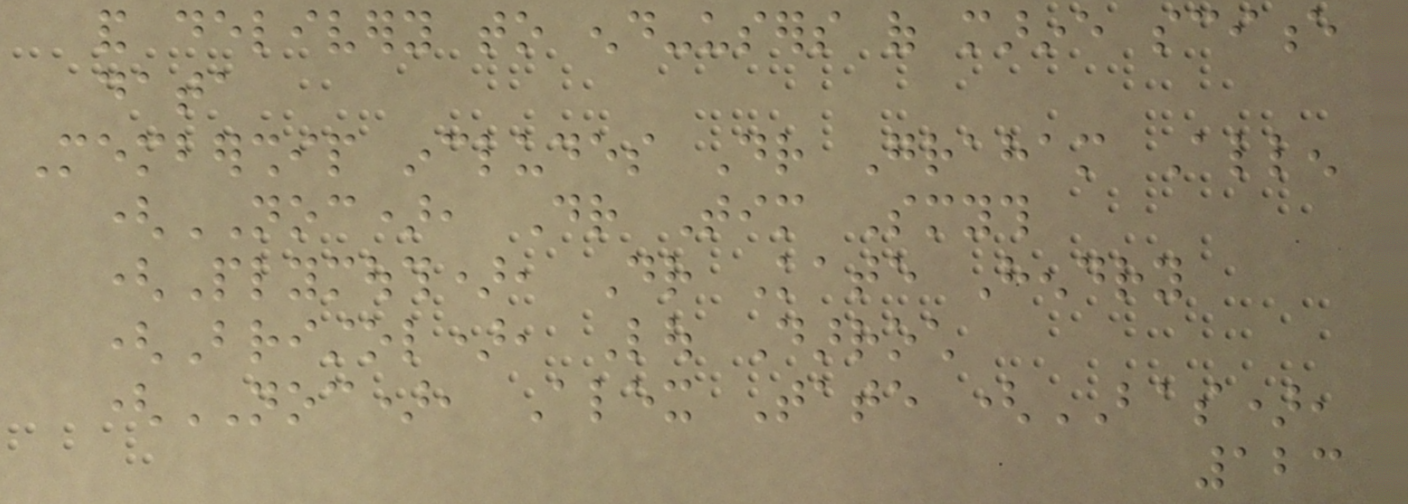and delivery to end-users of marine science
data
Membership includes Dr Graham Allen
(NOC), Dr Tim Smyth
(Plymouth), Dr Kate Hendry
(Bristol), Lou Darroch
(NOC), Alex Tate (BAS),
123
